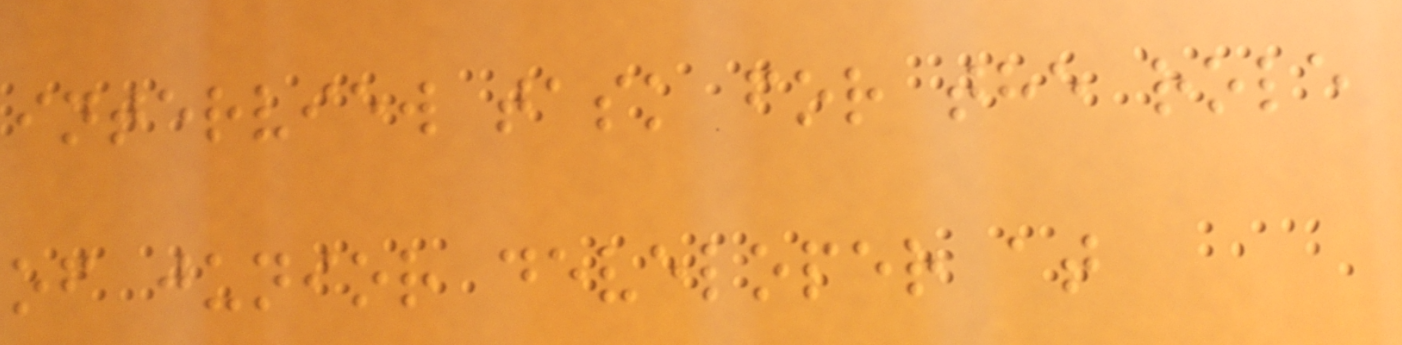interview task for the role
of junior developer at
